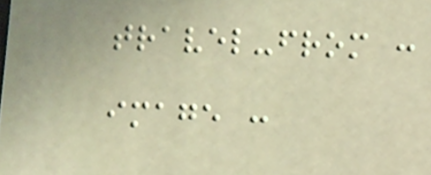travel-from :
image :
